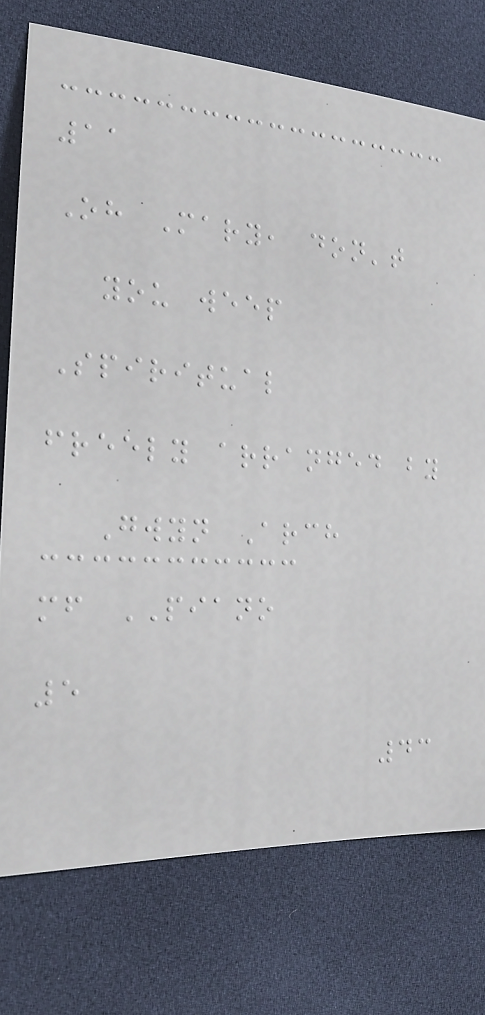11
Oh Mary, don't
you weep
Spiritual
freely arranged by
Gwyn Arch
mf PIANO
5
43
